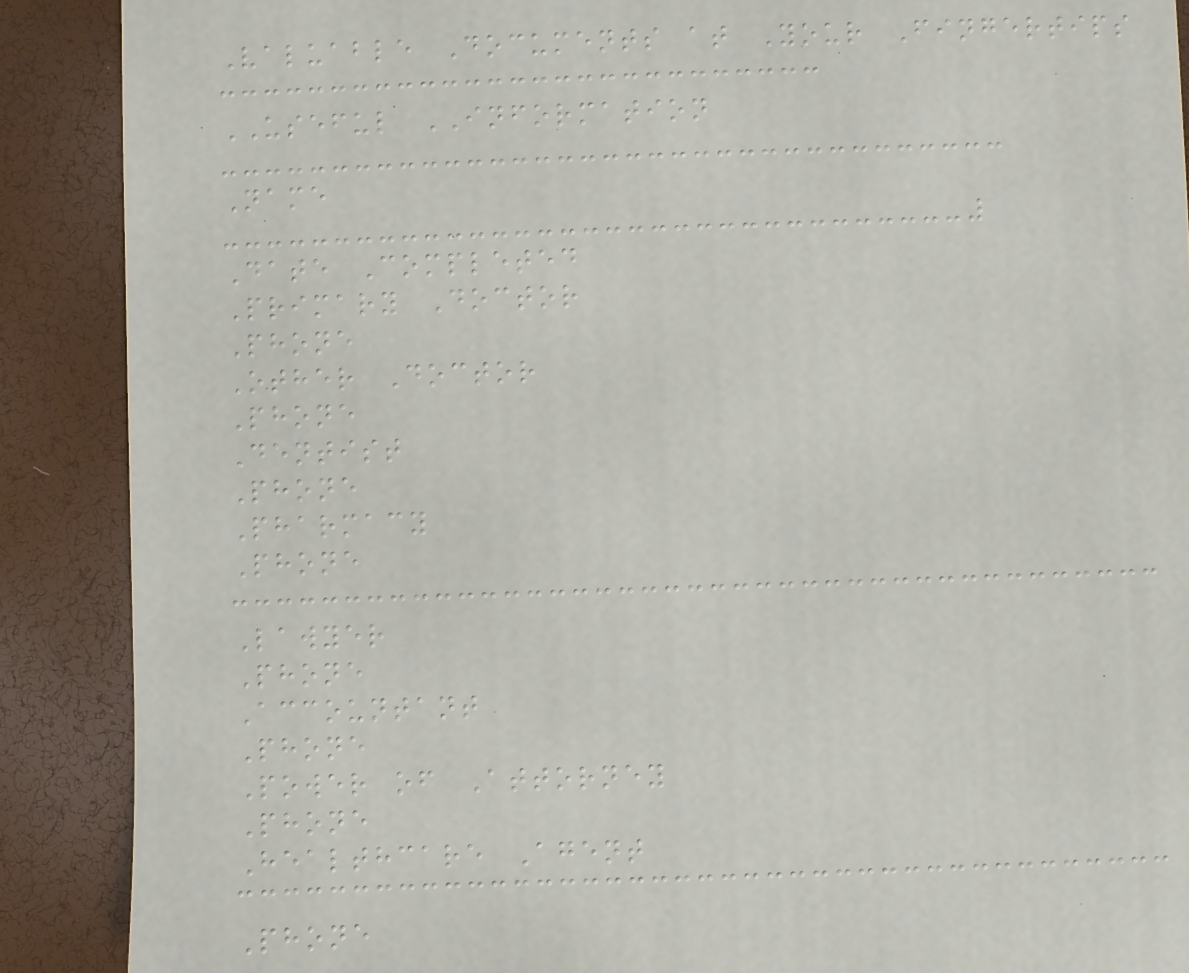Valuable Documents at Your Fingertips
USEFUL INFORMATION
Name
Date Completed
Primary Doctor
Phone
Other Doctor
Phone
Dentist
Phone
Pharmacy
Phone
Lawyer
Phone
Accountant
Phone
Power of Attorney
Phone
Healthcare Agent
Phone
